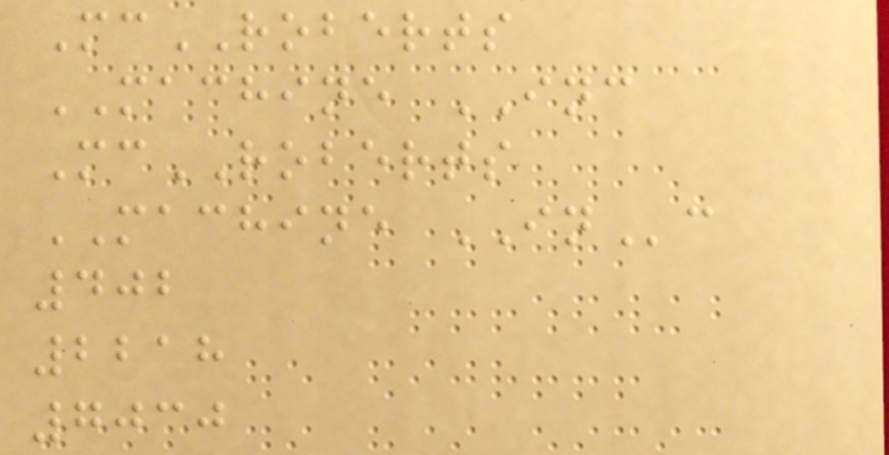McROBERTS
MACHINE INC
McROBERTS
MACHINE INc
402
2218
7030
